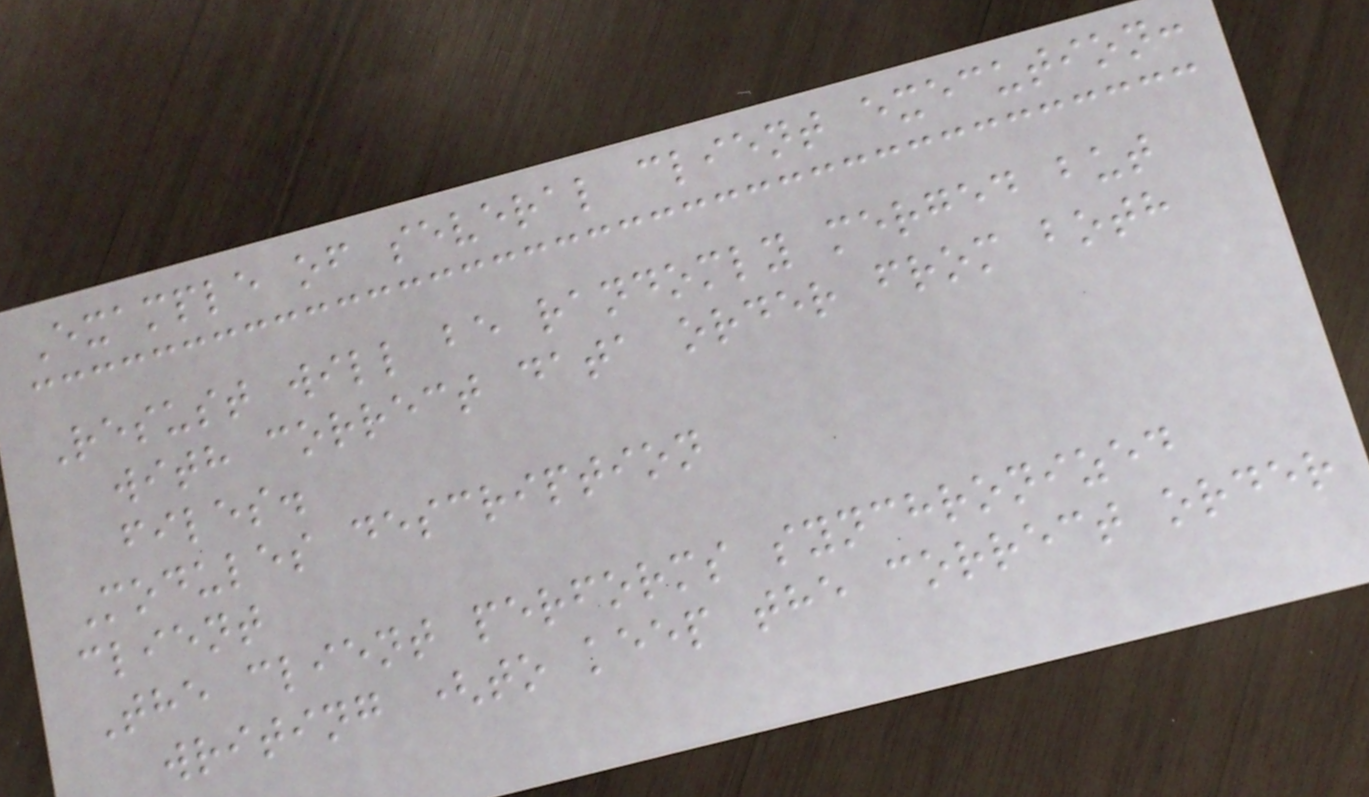Example of several client execution:
Resust will be randomly merged but
with correct data order from both
files.
Modules description
client
The client performs synchronized
writing (to keep the correct order
